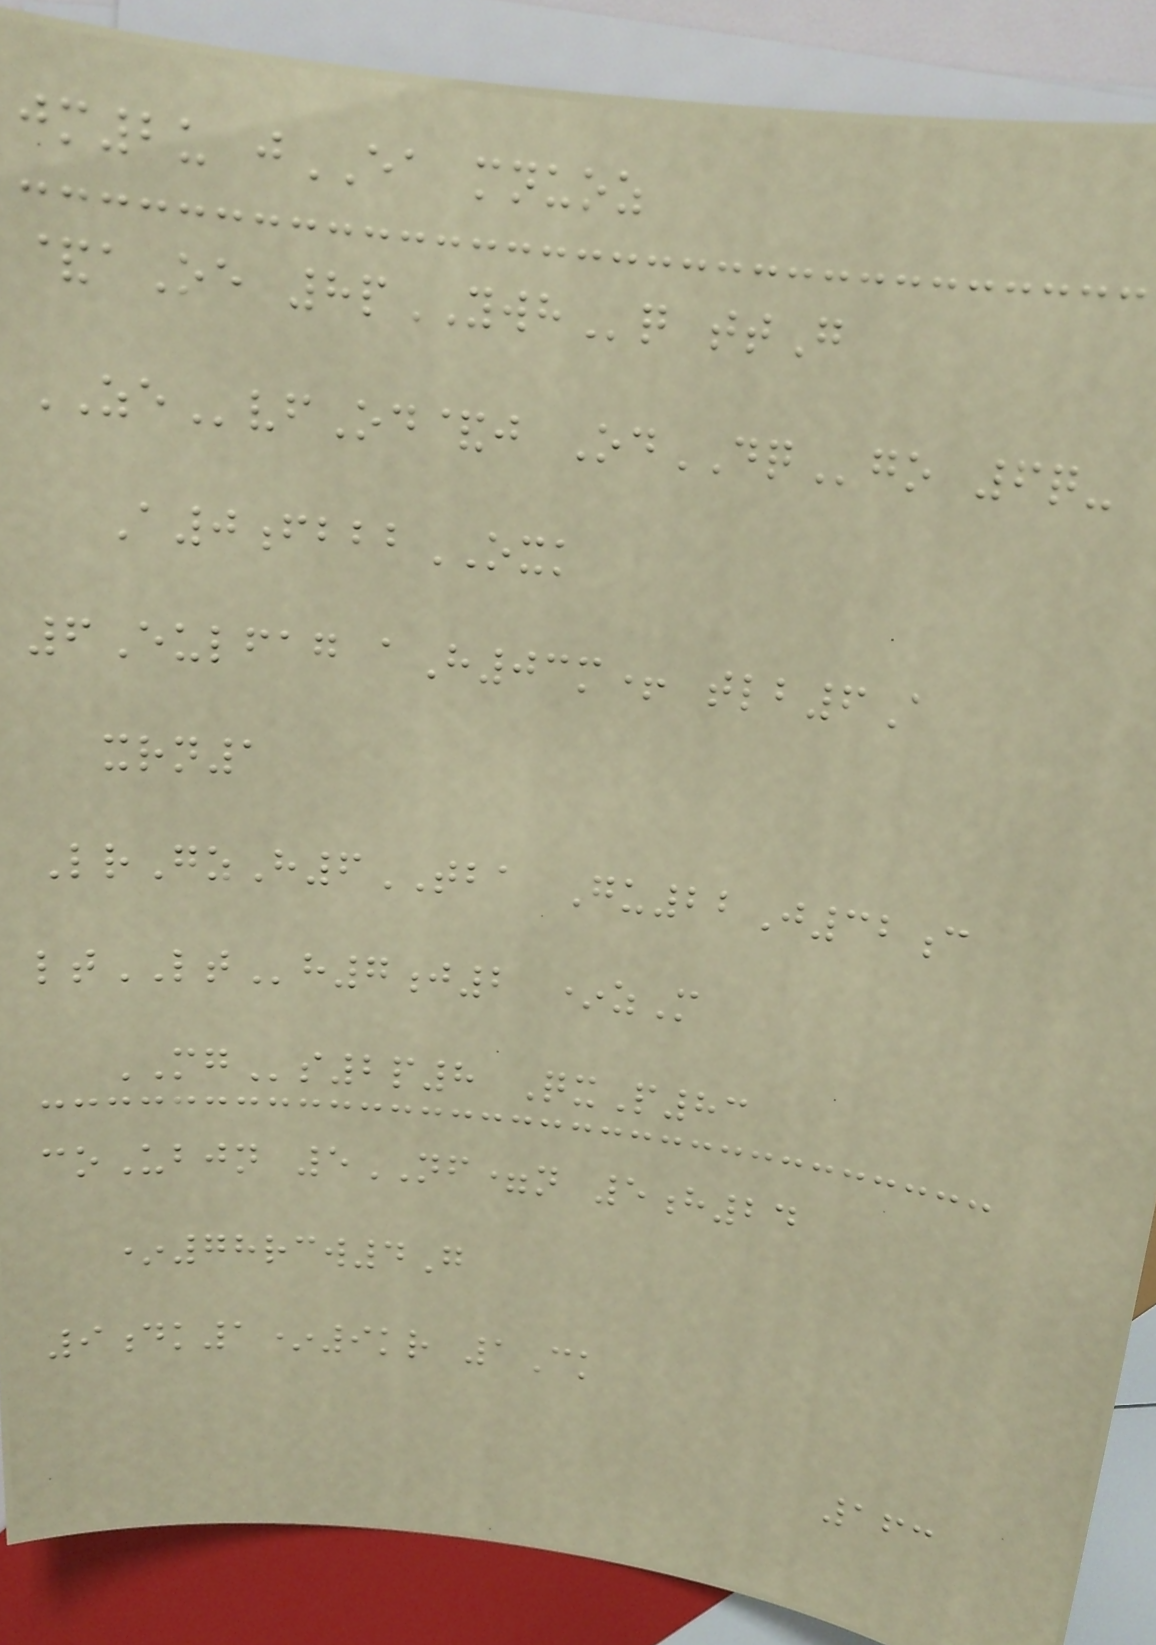jm2u jEA mnuoz
&aOe 8pYWHq ttG
ZEvfOd&j OdDQgo 6q-
A0fbbbOXK
6Eulfag aH03m+ tlb6A
xrn1
LrGzH6TBA Gu22J32c
ltLTh7j2 *zM
MGs2p8 QxP83
coUbjn 5NF=n 5h24
*78rcw4G
9dk1*9kr 1Ck
163
